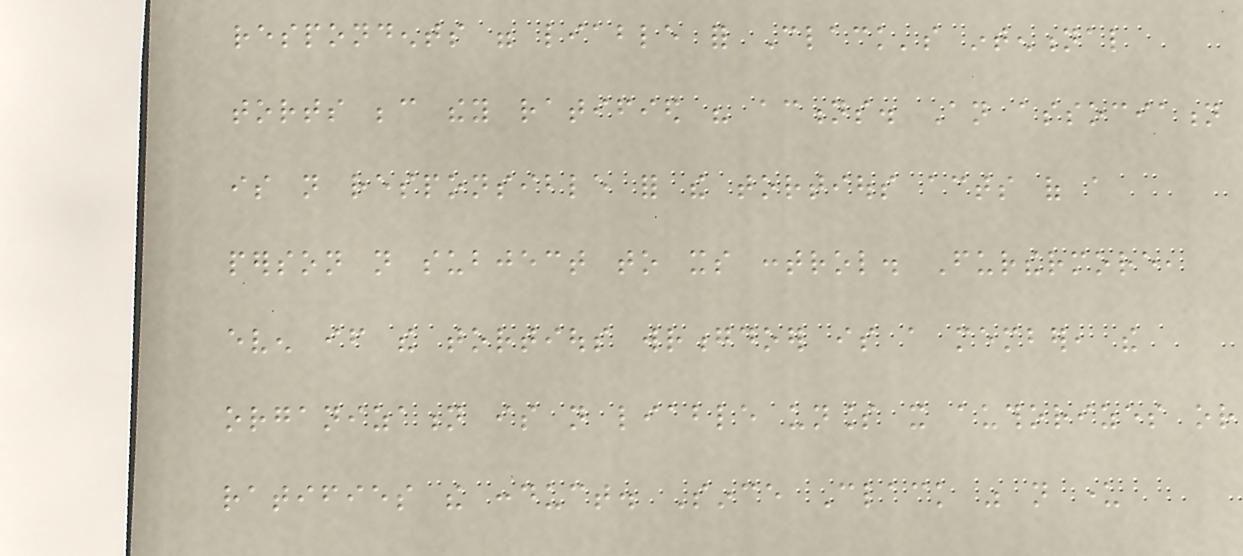respondents were liable for Clack's intentional
torts because they ratified his actions. An association
is not responsible for the tortious acts of a
person not subject to its control. Furthermore,
even if the tortious wrongdoer is a member, the
organization is not liable unless it authorizes or
ratifies the conduct. Since Clack was not under
